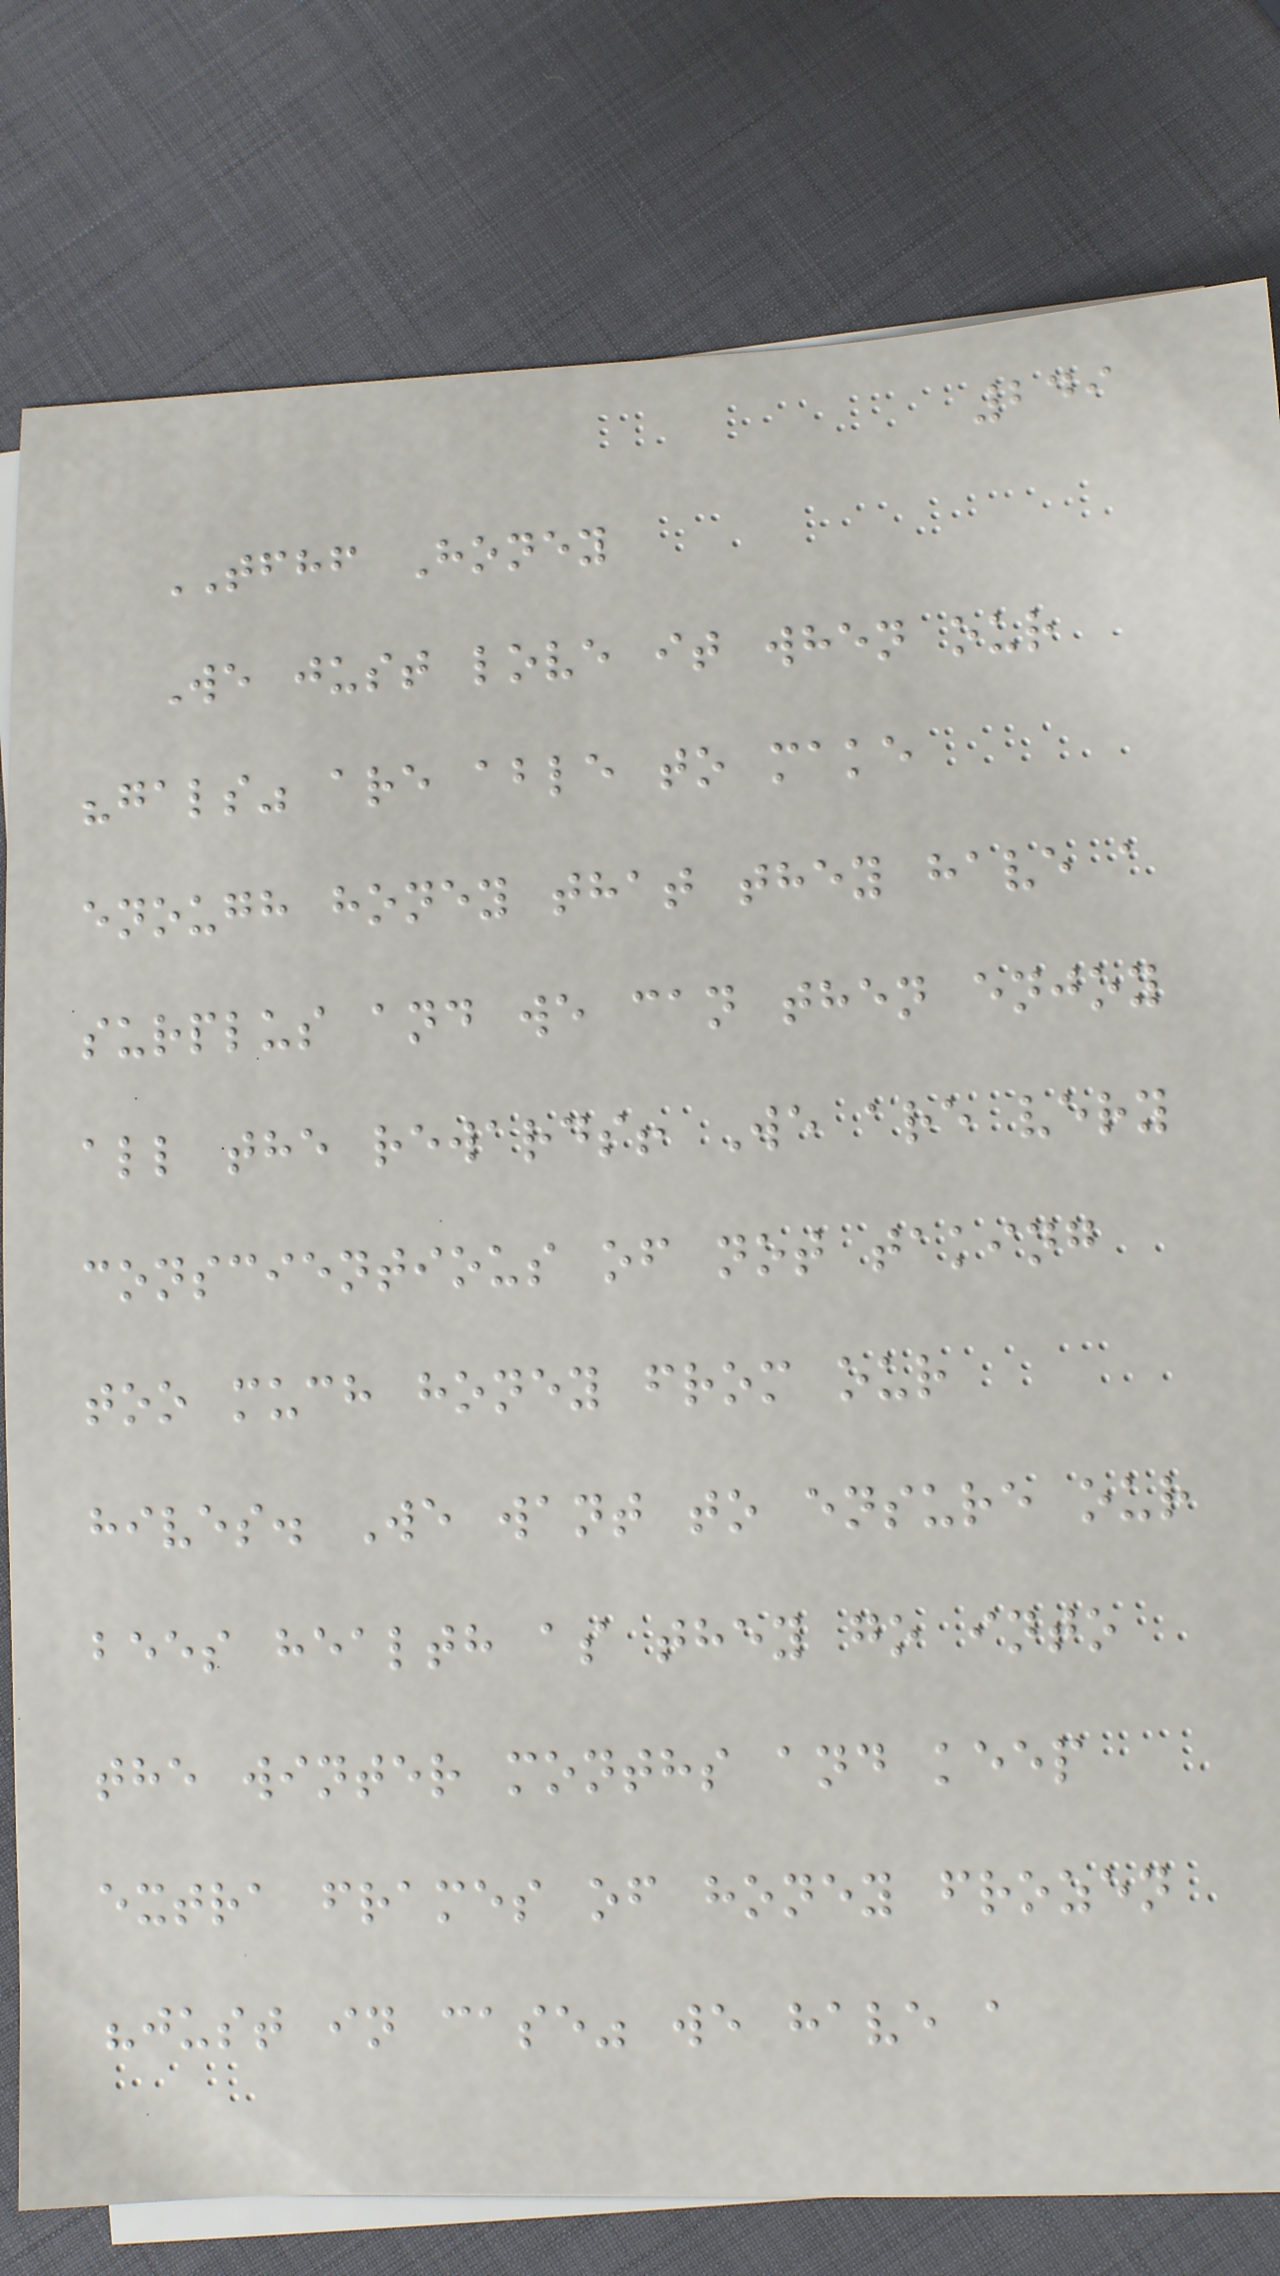249
TFHF Honey
We just love it when our
"gals" are able to make
enough honey that they have a
surplus and we can then enjoy
all the rewards! We are very
conscientious of not taking
too much honey from our
hives. We want to ensure our
bees health as they go into
the winter months and keep
extra frames of honey frozen
"just in case" we have a
